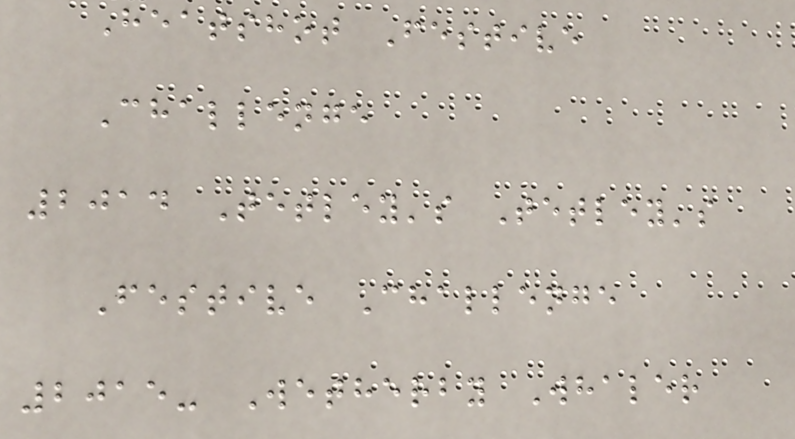Heatshot Festive
Challenge
2014 Tetley's Tetley's
Festive Challenge
2015- Wetherby Whaler
